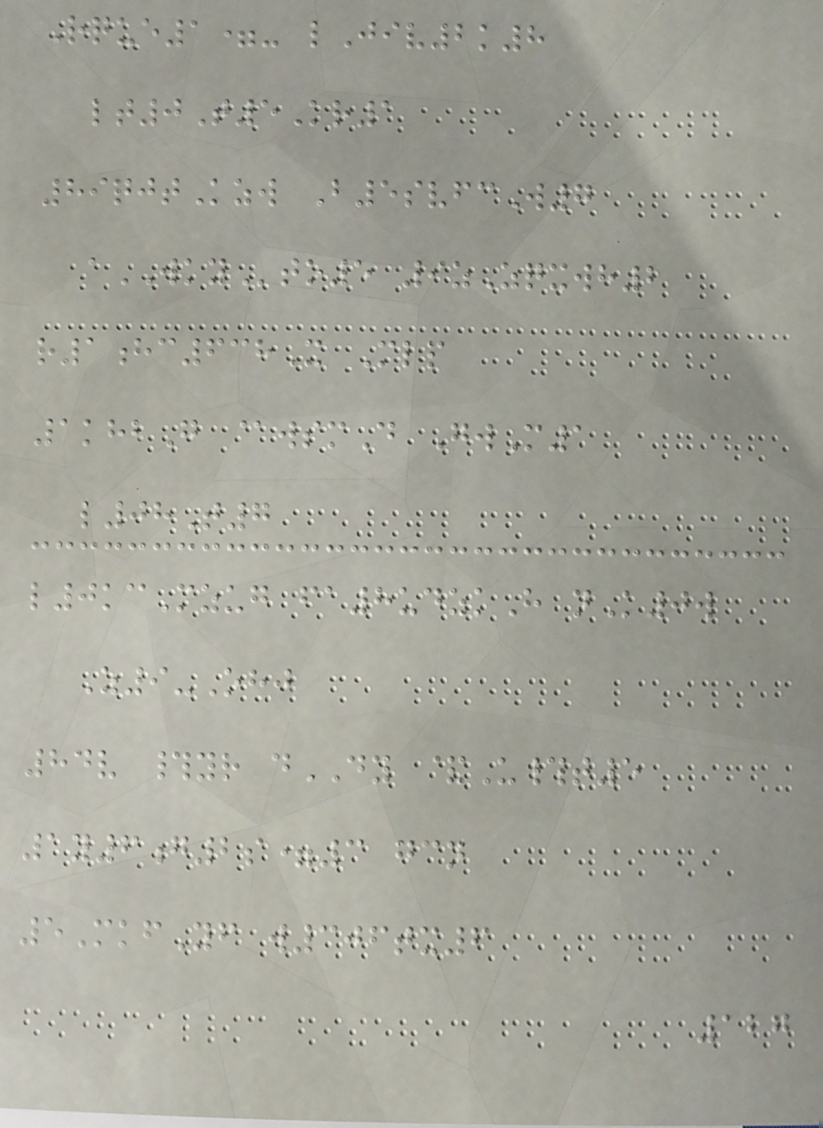Rque1=- lJiv2k8
lt0T5Kr1
89qjtKzw B5svfcW7
aWKYto5 9zZqxwh2
r1hc638X Mlp
1khbG @wsmD GwM1
l08T7
l0kcMzug fa8udzkH nK0w
Z9-Ohj
84v #yr dDY &U#t5
1y6g2s=3 gcn
5MkfYf w306tx6
127
